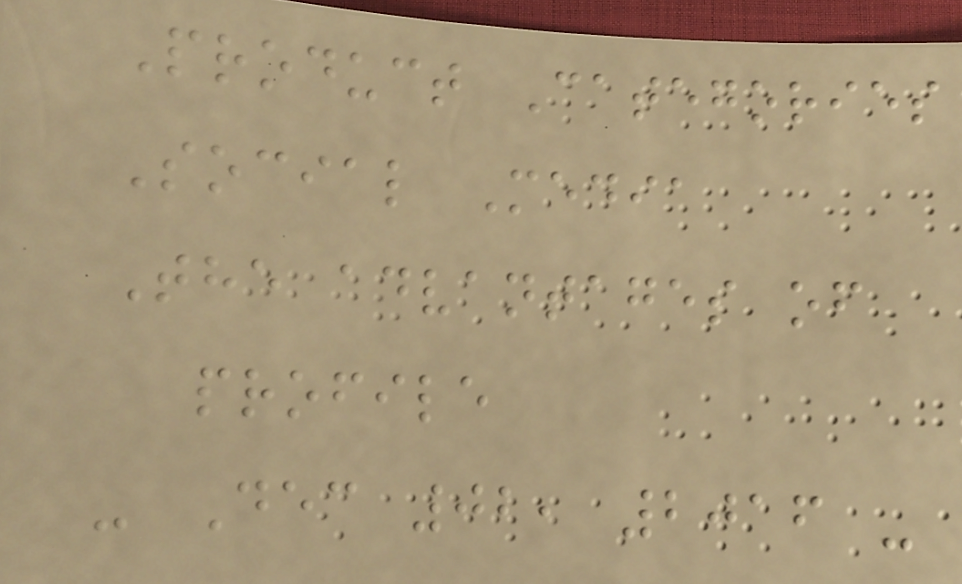Product Categories
Social Media
The advantages of
profile
- Dec 02, 2016 -
